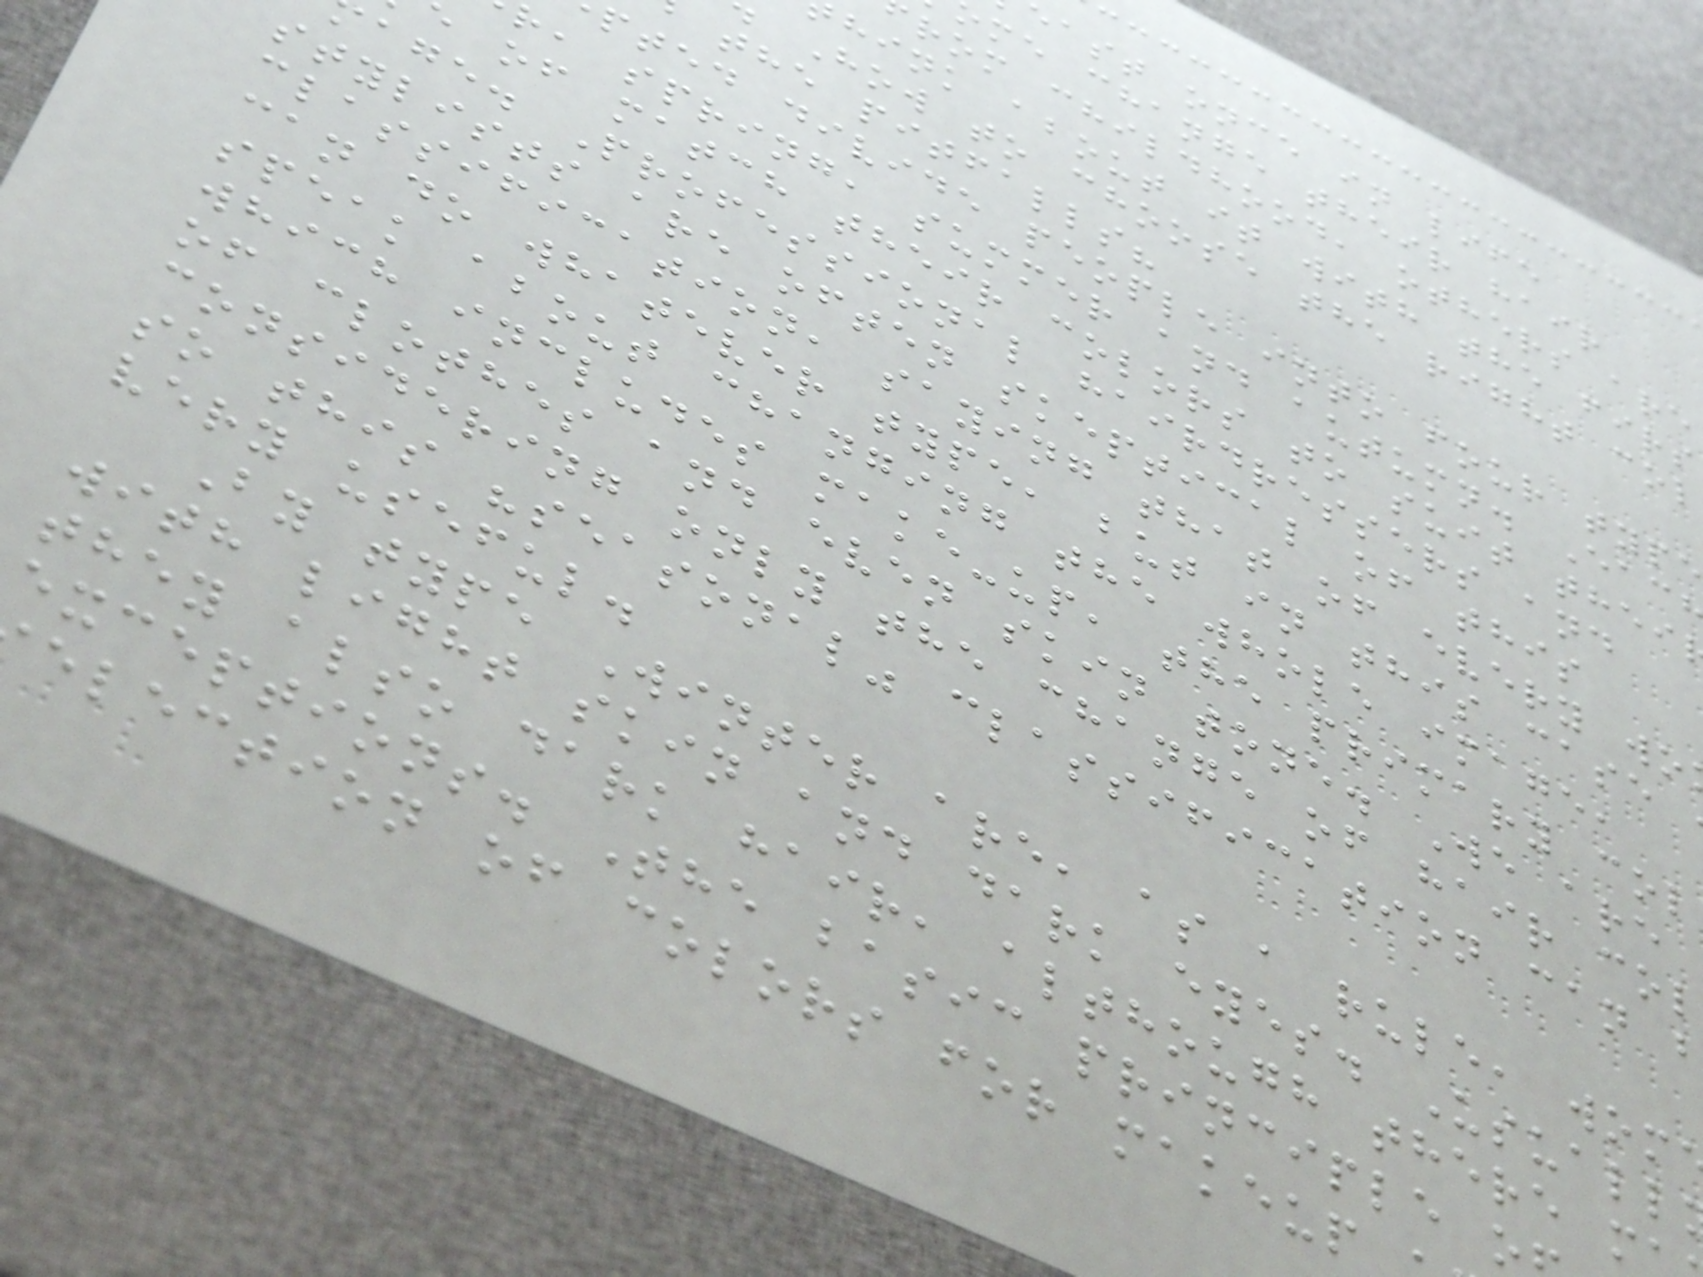east once in life
me change their hair
rom childhood, others are
hink about it with the firs
How to choose the right col
the pitfalls?
pted divide people into four type
r, spring, summer and autumn. Eac
of match their colors to suit thei
age. Professional hairdressers and
stylists are often skeptical of this
classification, saying that of every wo
can do whatever type, but in this case
speak about changing the whole image,
which includes make-up, the primary col
of clothes and even skin tone. We are
considering only the change of hair col
so this "seasonal" classification can b
very useful.
By type Winter are, as a rule, wom
with light skin and dark eyes. Usuall
they also dark hair, although there m
exceptions. The basic principle o
election of colors for makeup
